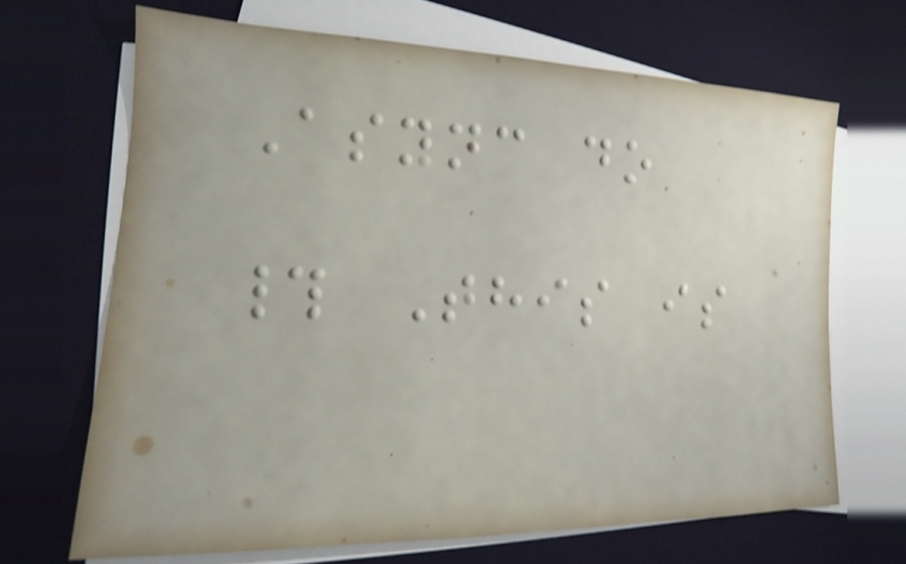Async do
# This is
